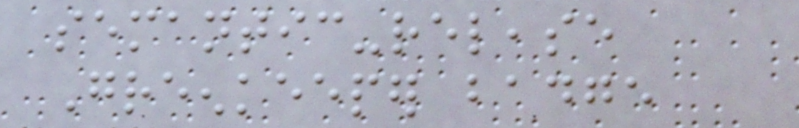semantic-release
Greenkeeper badge
